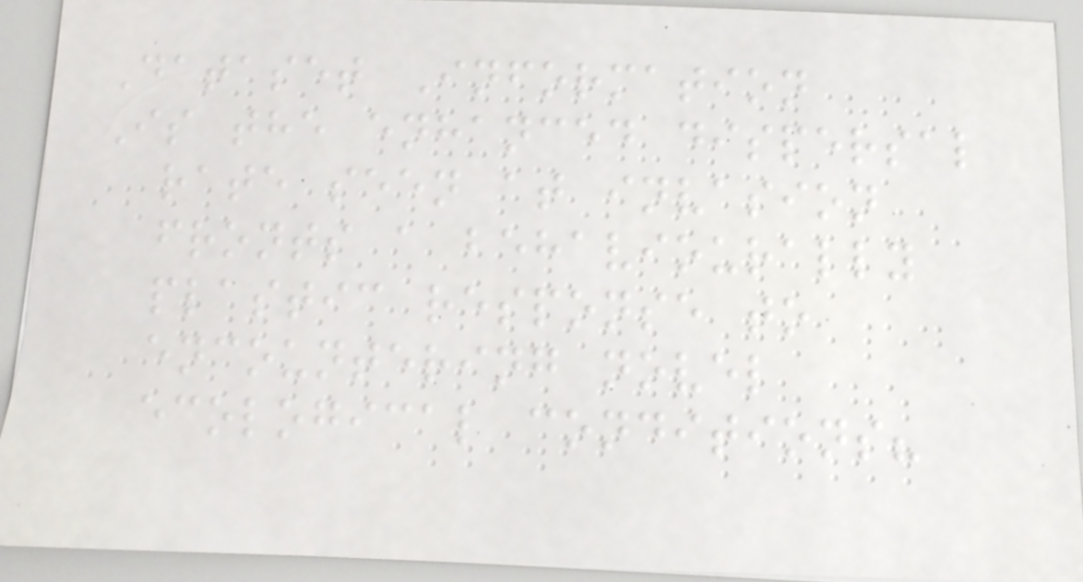Dataset Information
Is the enhanced dispersal
rate seen at invasion
fronts a behaviourally
plastic response to
encountering novel
ecological conditions?
